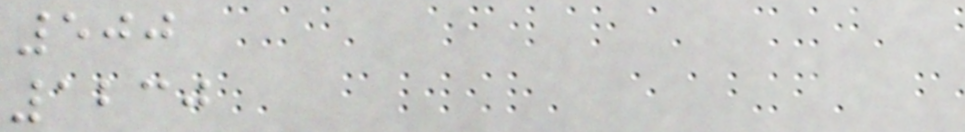500
1230
